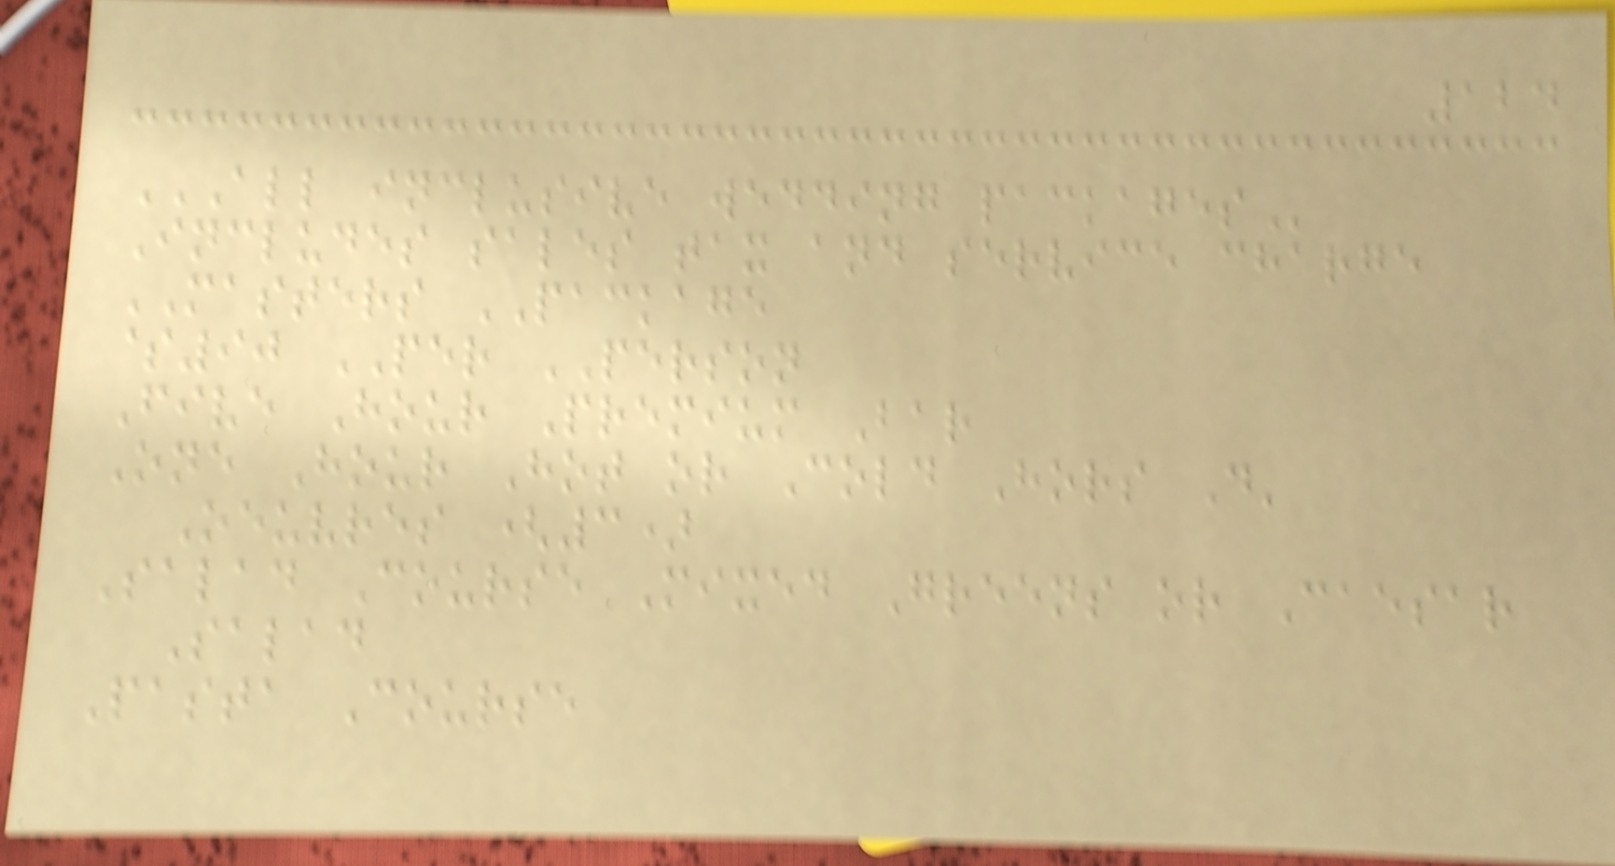124
ALL INCLUSIVE WEDDING PACKAGES
Includes sales tax and service charge
MASTERS PACKAGE
$90 PER PERSON
Five Hour Premium Bar
One Hour Hot or Cold Hors D'
Oeuvres (3)
Salad Course Mixed Greens or Caesar
Salad
Pasta Course
